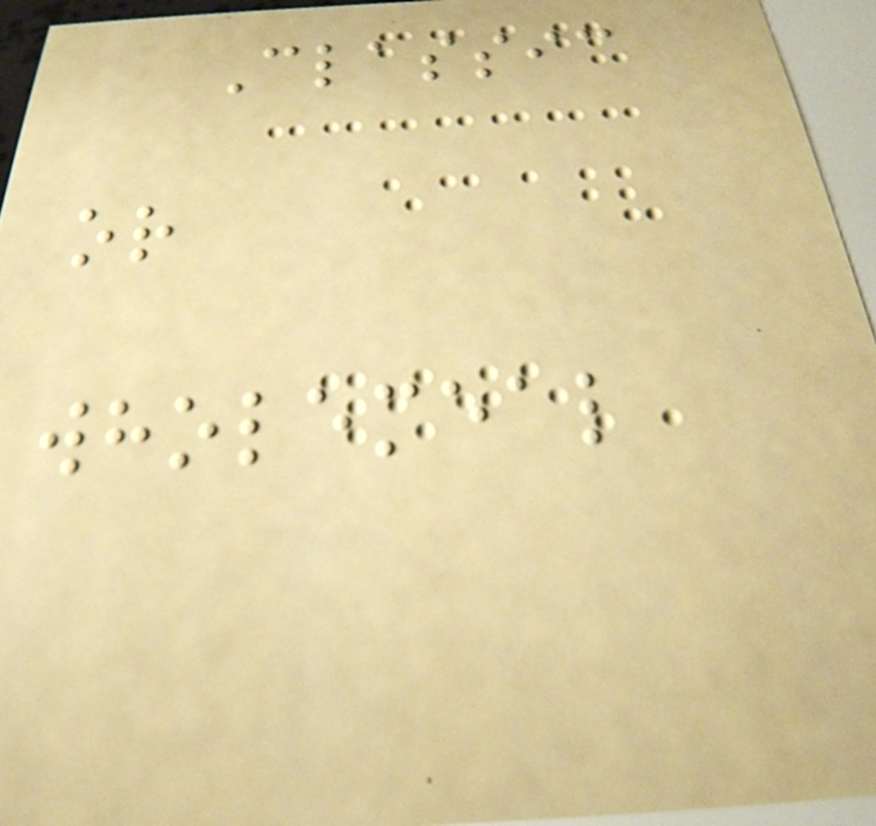Classic
or
wholemeal
